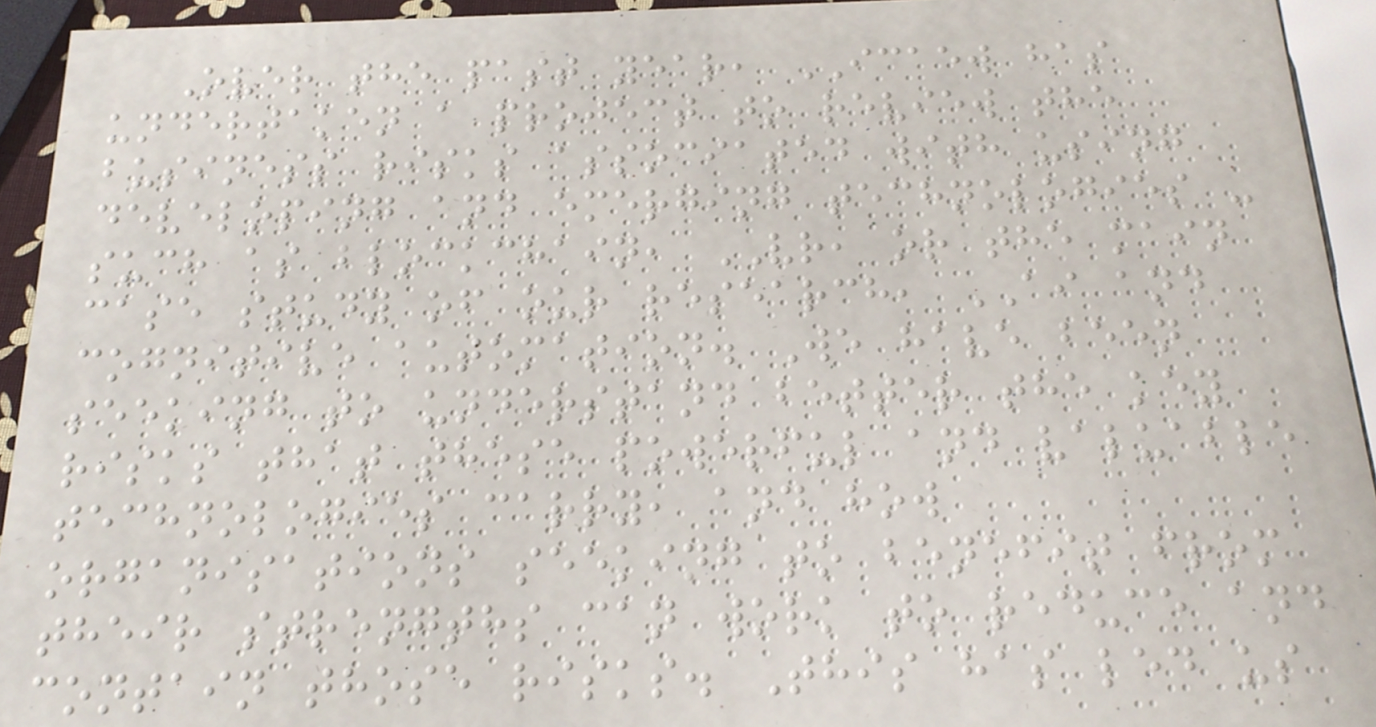Over the past year, ICAEW has
undertaken a project to review the
business risks associated with using
developing and emerging technologies -
such as blockchain, VR, or the main
case study of our research, AI and
cognitive automation. We have been
seeking to understand better the key
risks that these powerful and valuable
technologies carry, and how
organisations seeking to benefit from
their strengths can work to reduce and
contain those risks. This has led us
